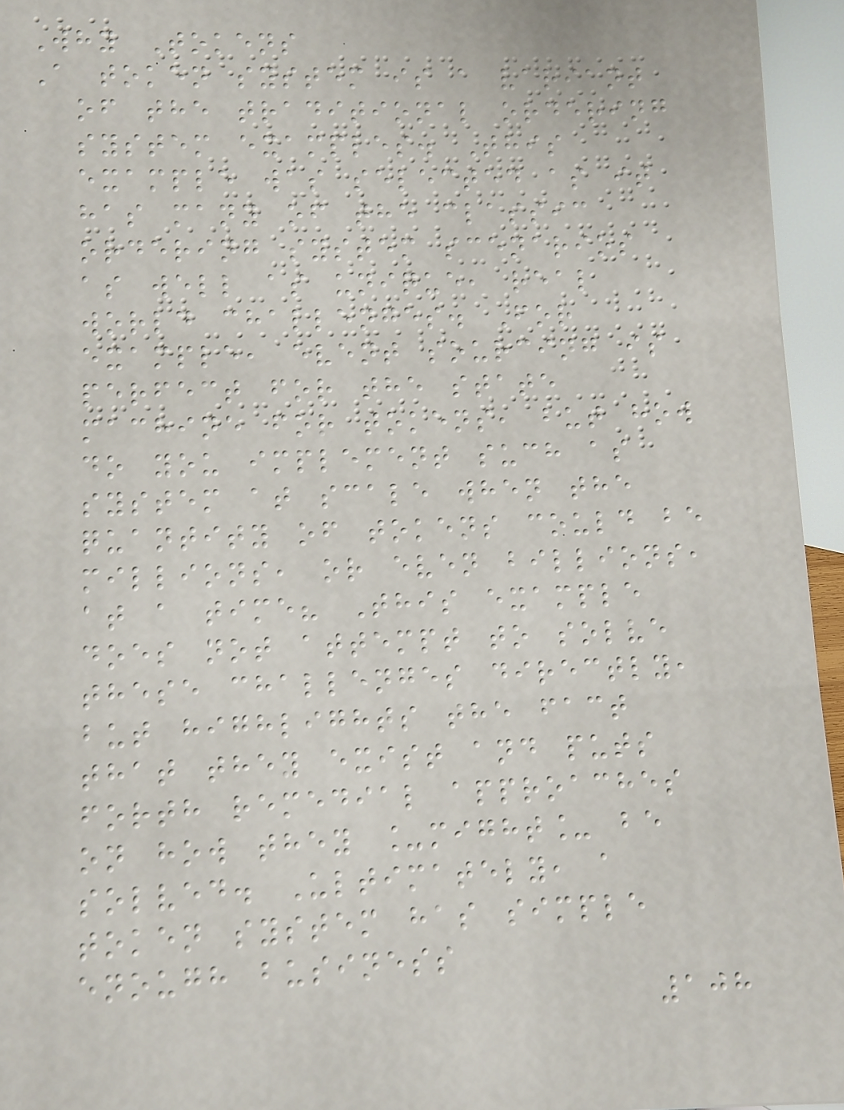Why Tokens
A token system is a variant
of the traditional ordering
system examples. This
example was selected as it
has many of the classic
ordering system scenarios
as well as unique, real
world challenges. For
example, event sourcing is
perfect for the state
machine for tokens, but how
do you implement such as
system at scale when the
quantity of tokens could be
millions, or even billions,
at a time? This example
does not attempt to solve
these challenges directly,
but highlights the fact
that they exist and puts
forth remedial approaches
on how they _might_ be
solved. Ultimately, a
token system has simple
enough business
108
